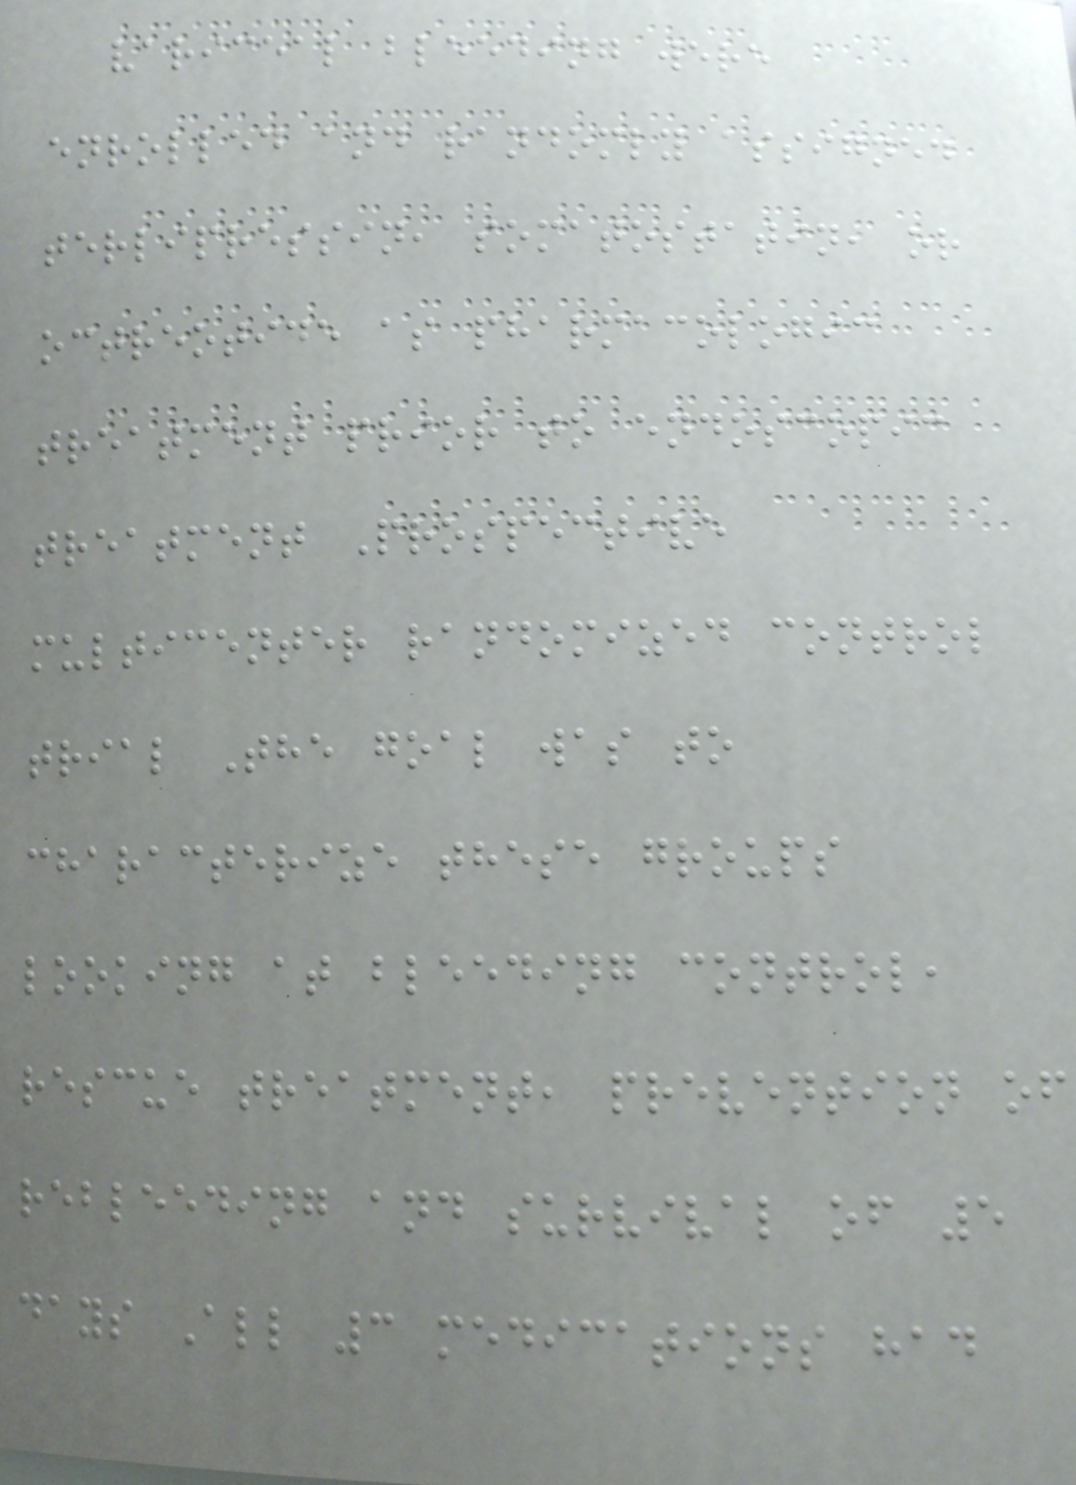variceal bleeding were
enrolled and randomly assigned
terlipressin, somatostatin, or
octreotide as pharmacologic
treatment prior to endoscopic
treatment Prospective
multicenter randomized control
trial The goal was to
characterize these groups
looking at bleeding control,
rescue treatment, prevention of
rebleeding and survival of 5
days All 3 medications had
